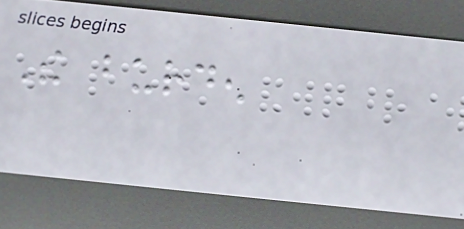The burden
